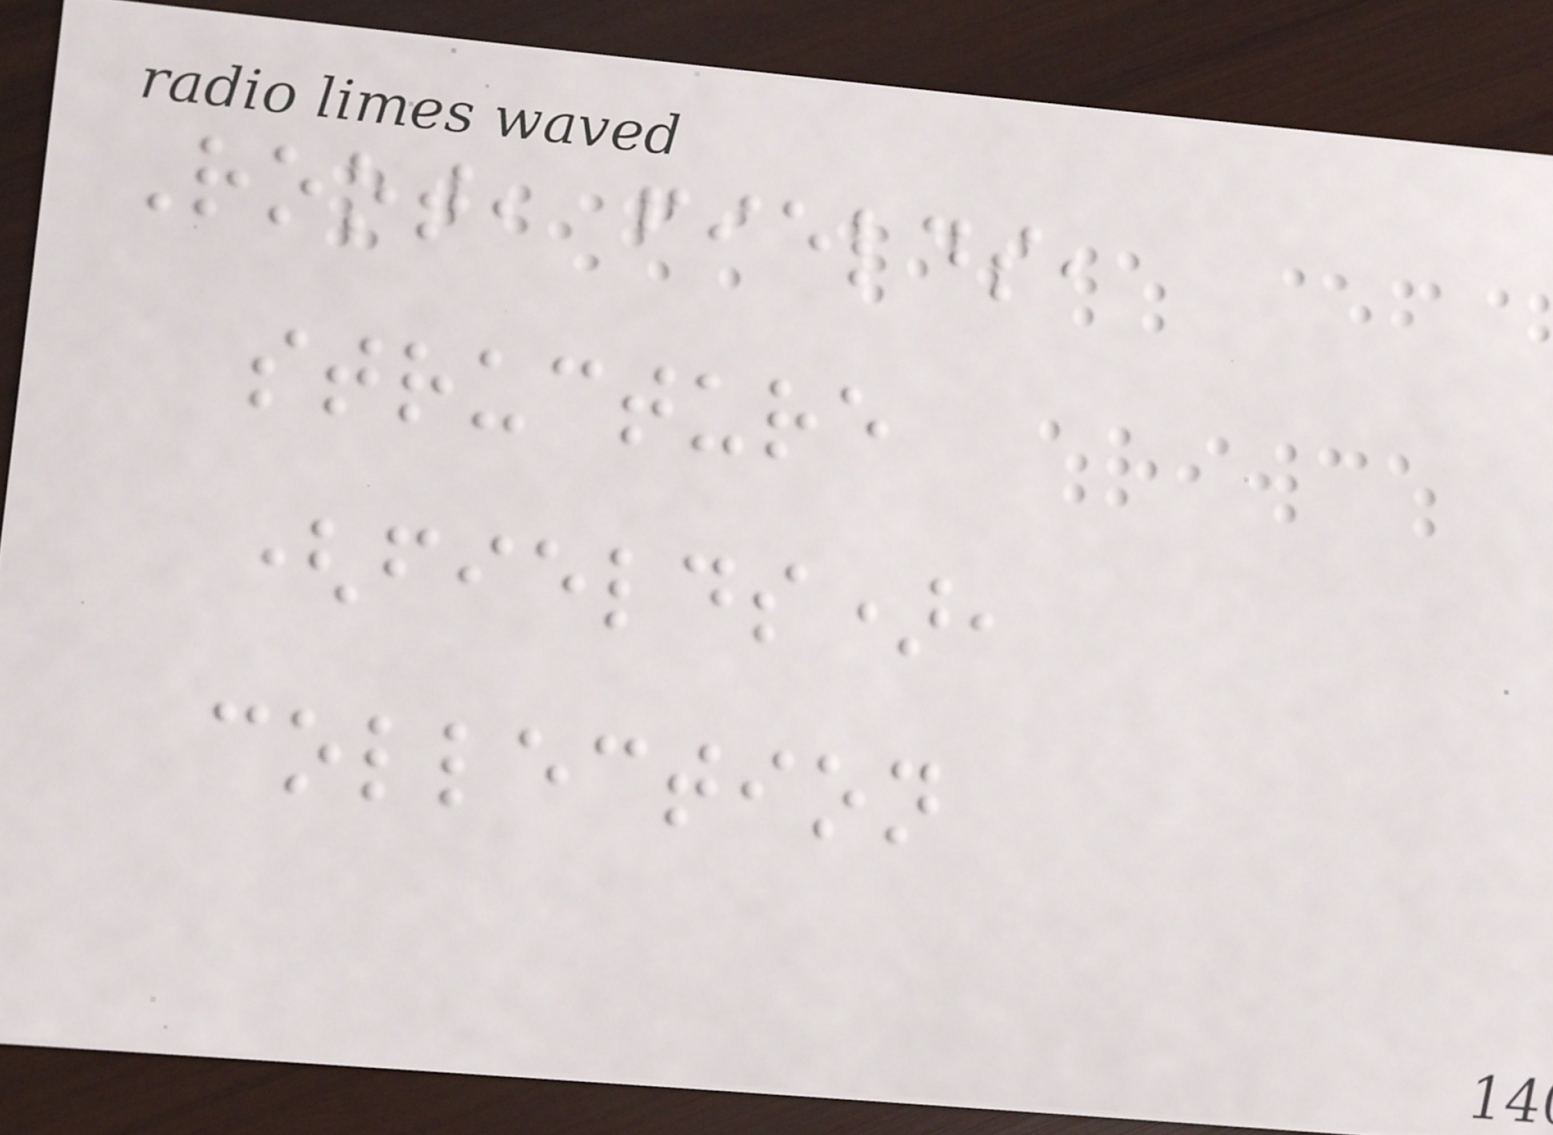Root, fields,
structure
(fields),
collection
